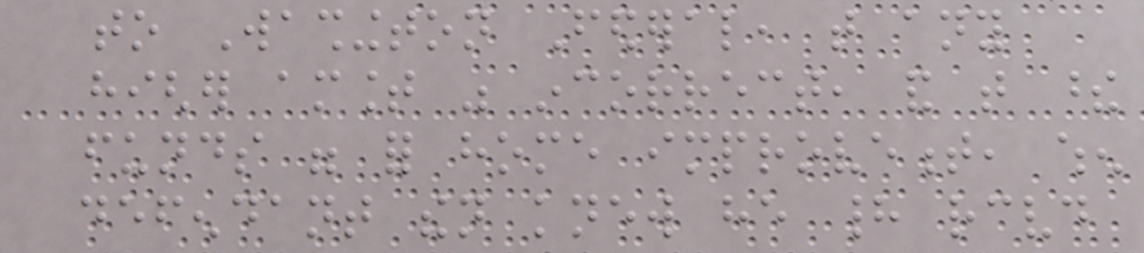to Washington Federal, that any
higher amount was incorrect, and that these
funds were for home improvement, when
defendant then knew he had received
